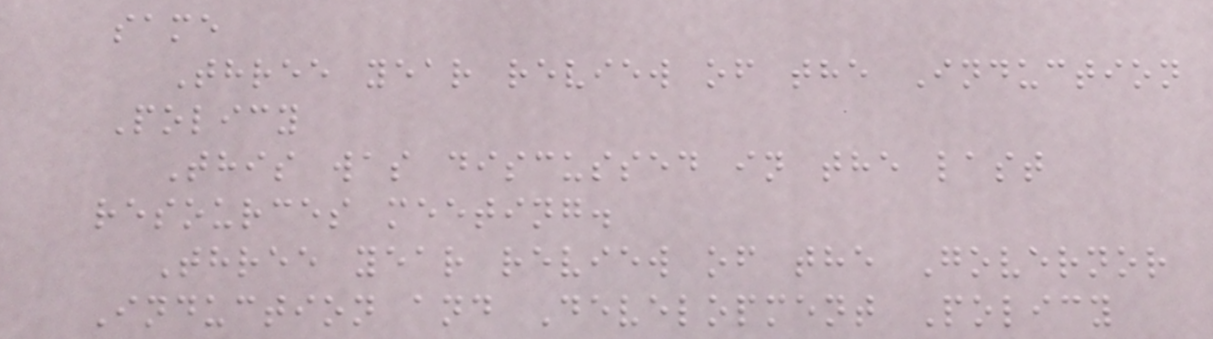same
Three year review of the Induction
Policy
This was discussed in the last
resources meeting.
Three year review of the Governor
Induction and Development Policy
